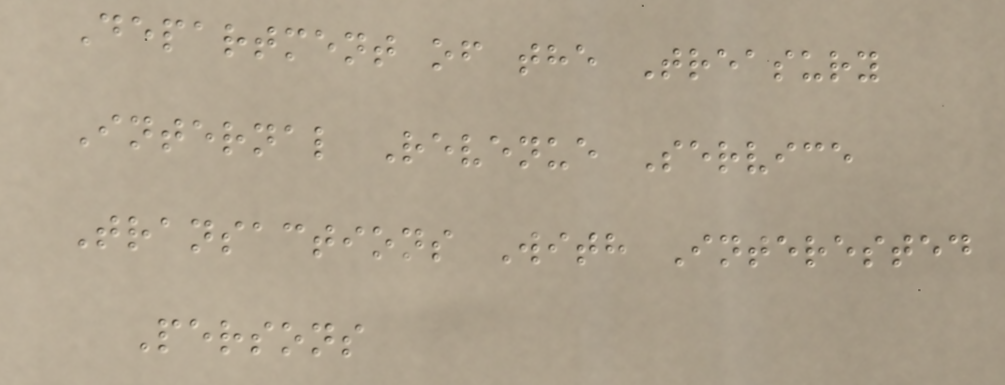Department of the Treasury
Internal Revenue Service
Transactions With Interested
Persons
